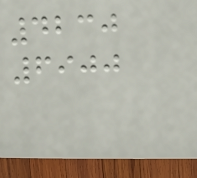4230
6900
